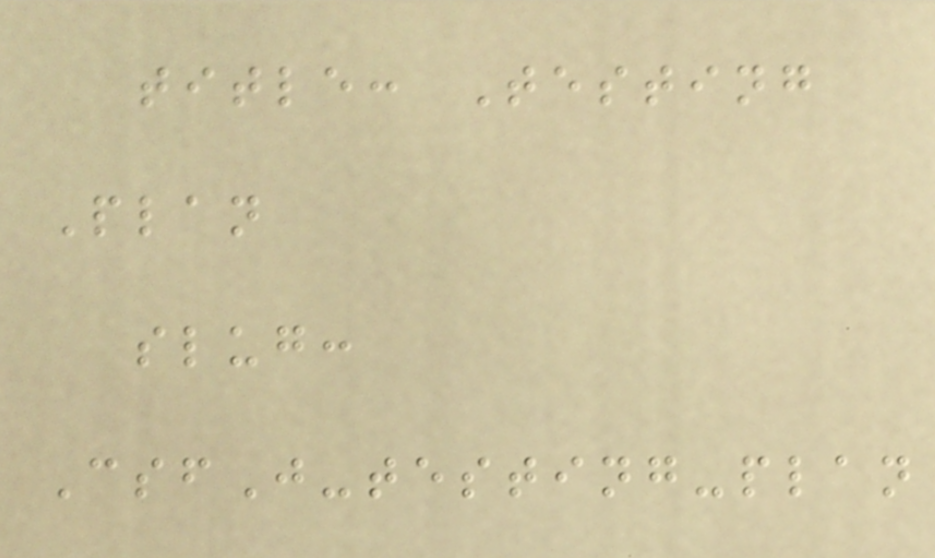title: Testing
Plan
slug:
CsfJ-testing-plan
